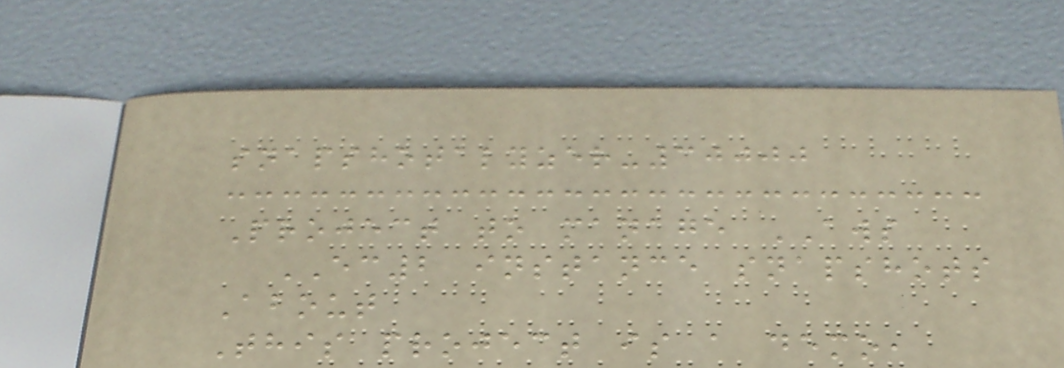snapshotalyzer-30000
Project to manage AWS
EC2 instance snapshots
About
This project is a demo,
